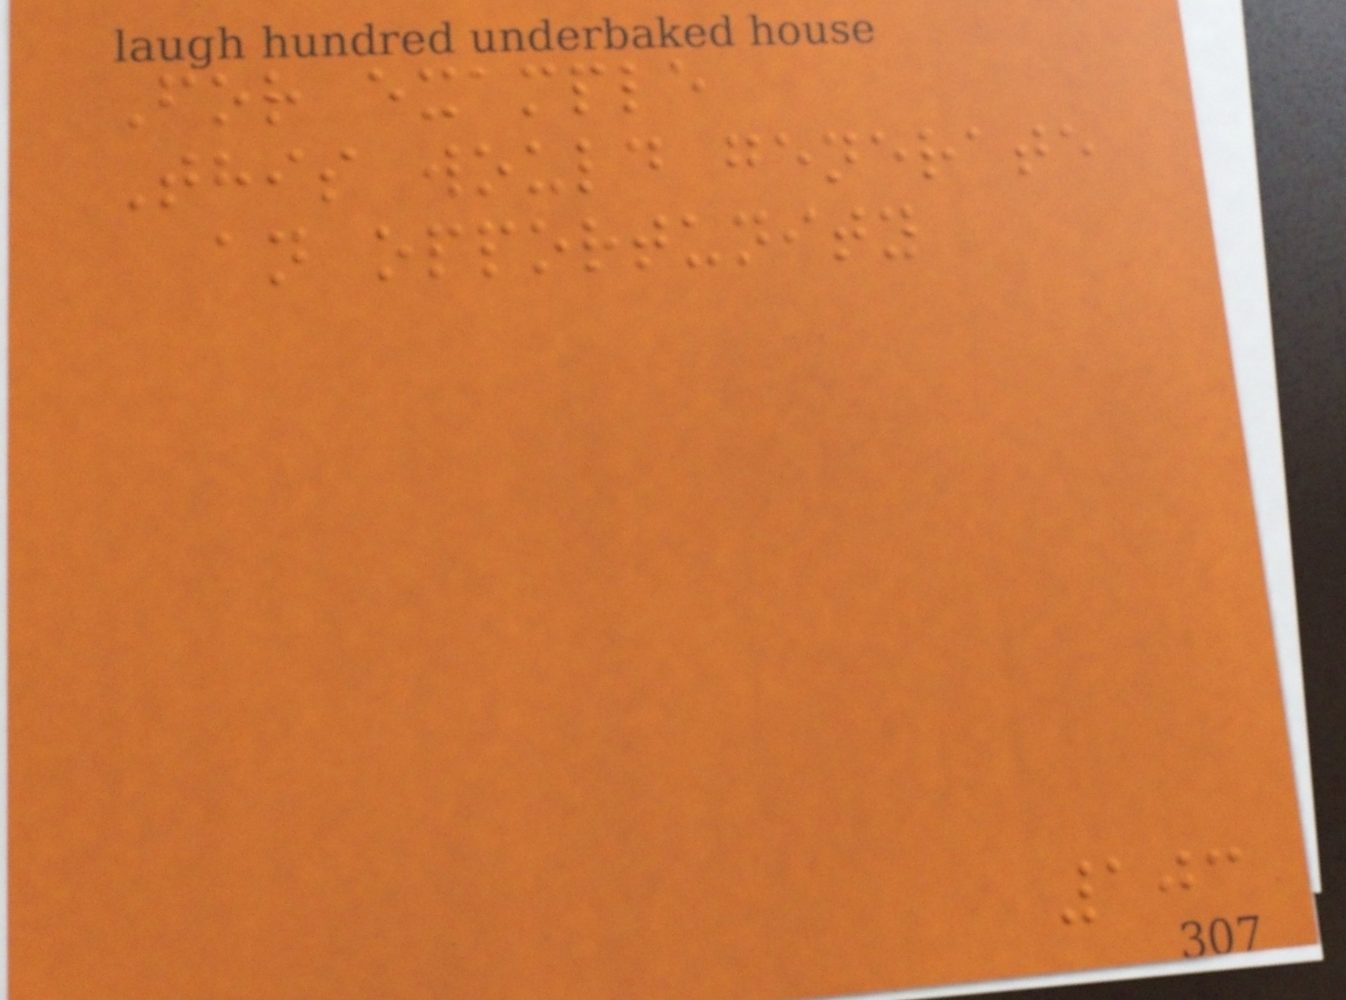For example
This would generate
an opportunity
103
